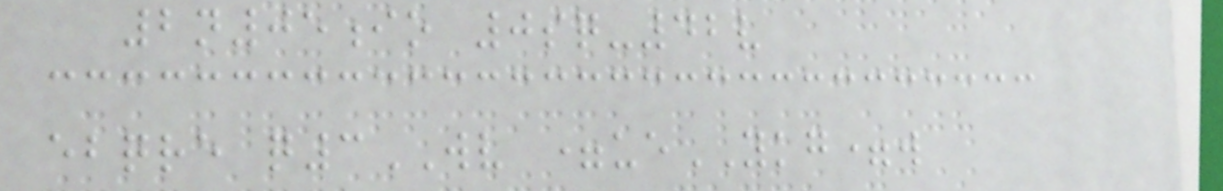2n05io 0sq-42v
ebqre q3WV =ueYKG=w
